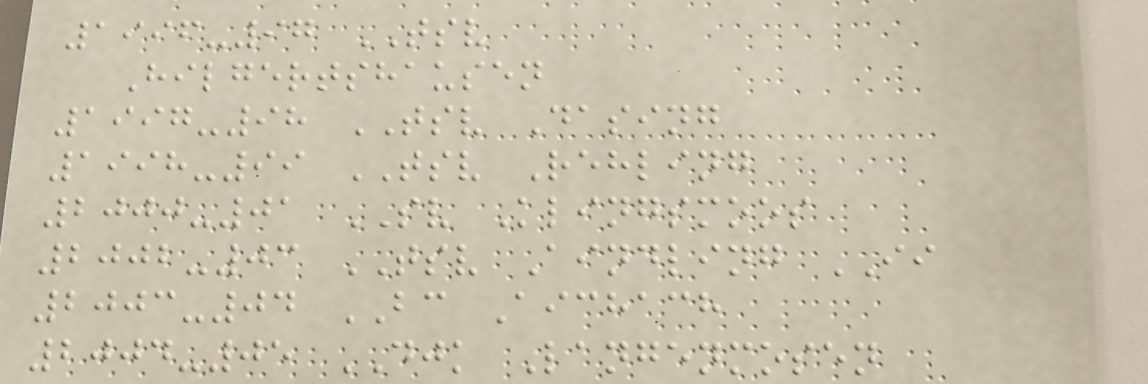1996-97 TSV
Hilgertshausen
1997-98 TSV Dasing
1998-99 TSV Rehling
2000-01 SV Klingsmoos
2002-03 TSV Aindling II
2003-04 BC Aichach
2004-05 DJK Langenmosen
